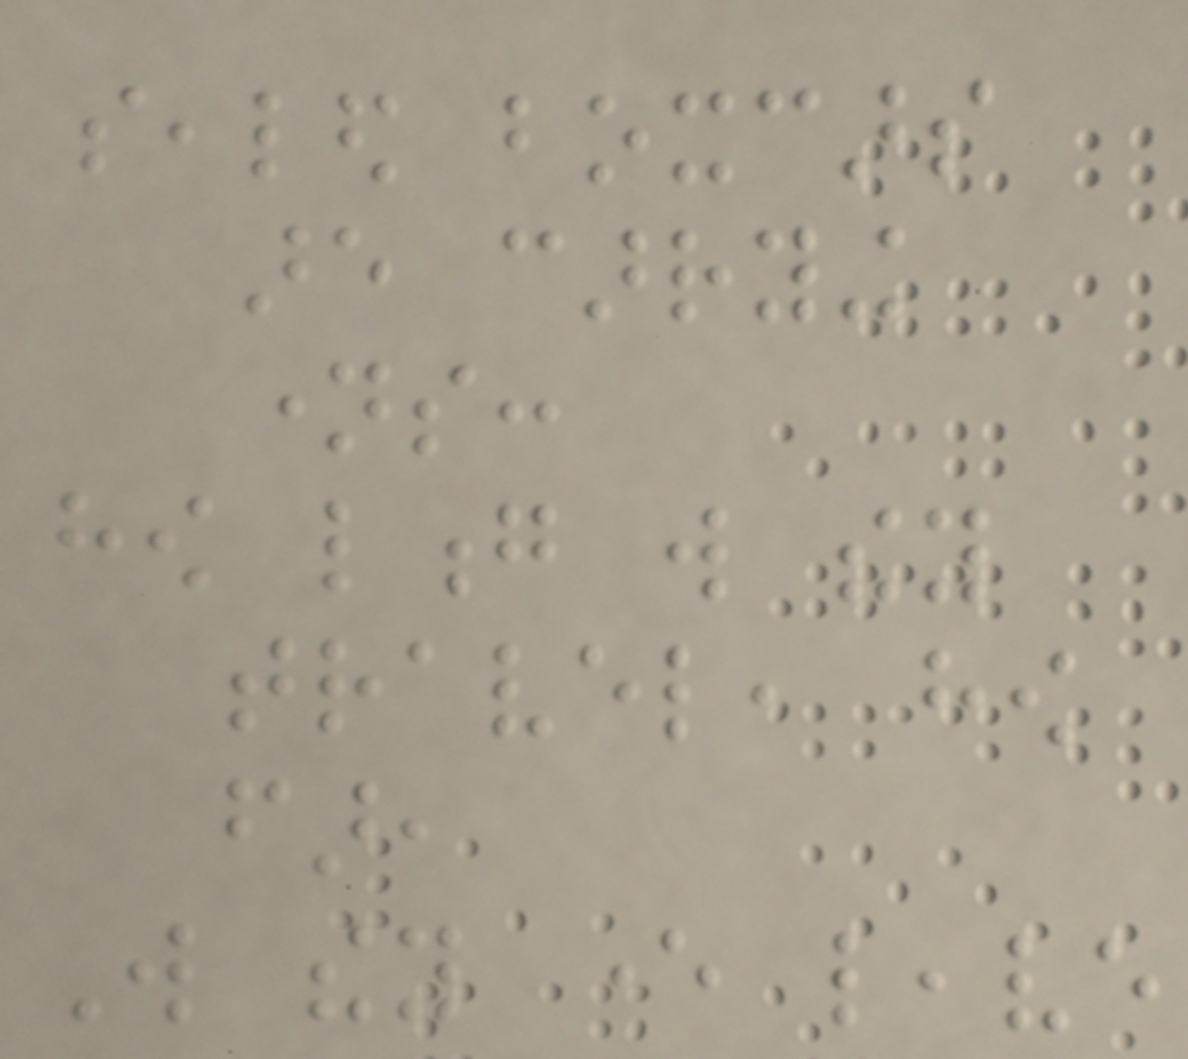sealed boxcars
are carrying
names:
how long will they
travel, how
far,
Will they ever leave
